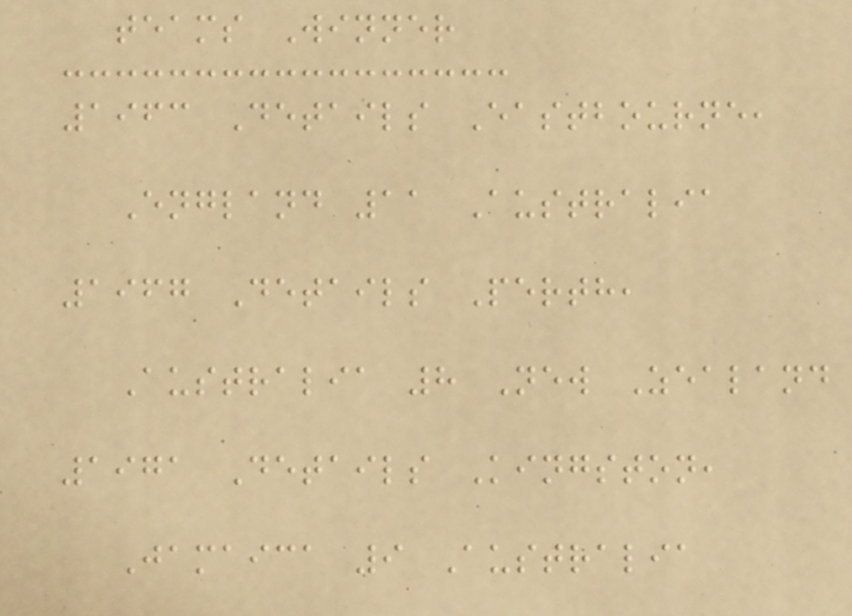teams Winner
1963 Details Eastbourne,
England 11 Australia
1967 Details Perth,
Australia 8 New Zealand
1971 Details Kingston,
Jamaica 9 Australia
